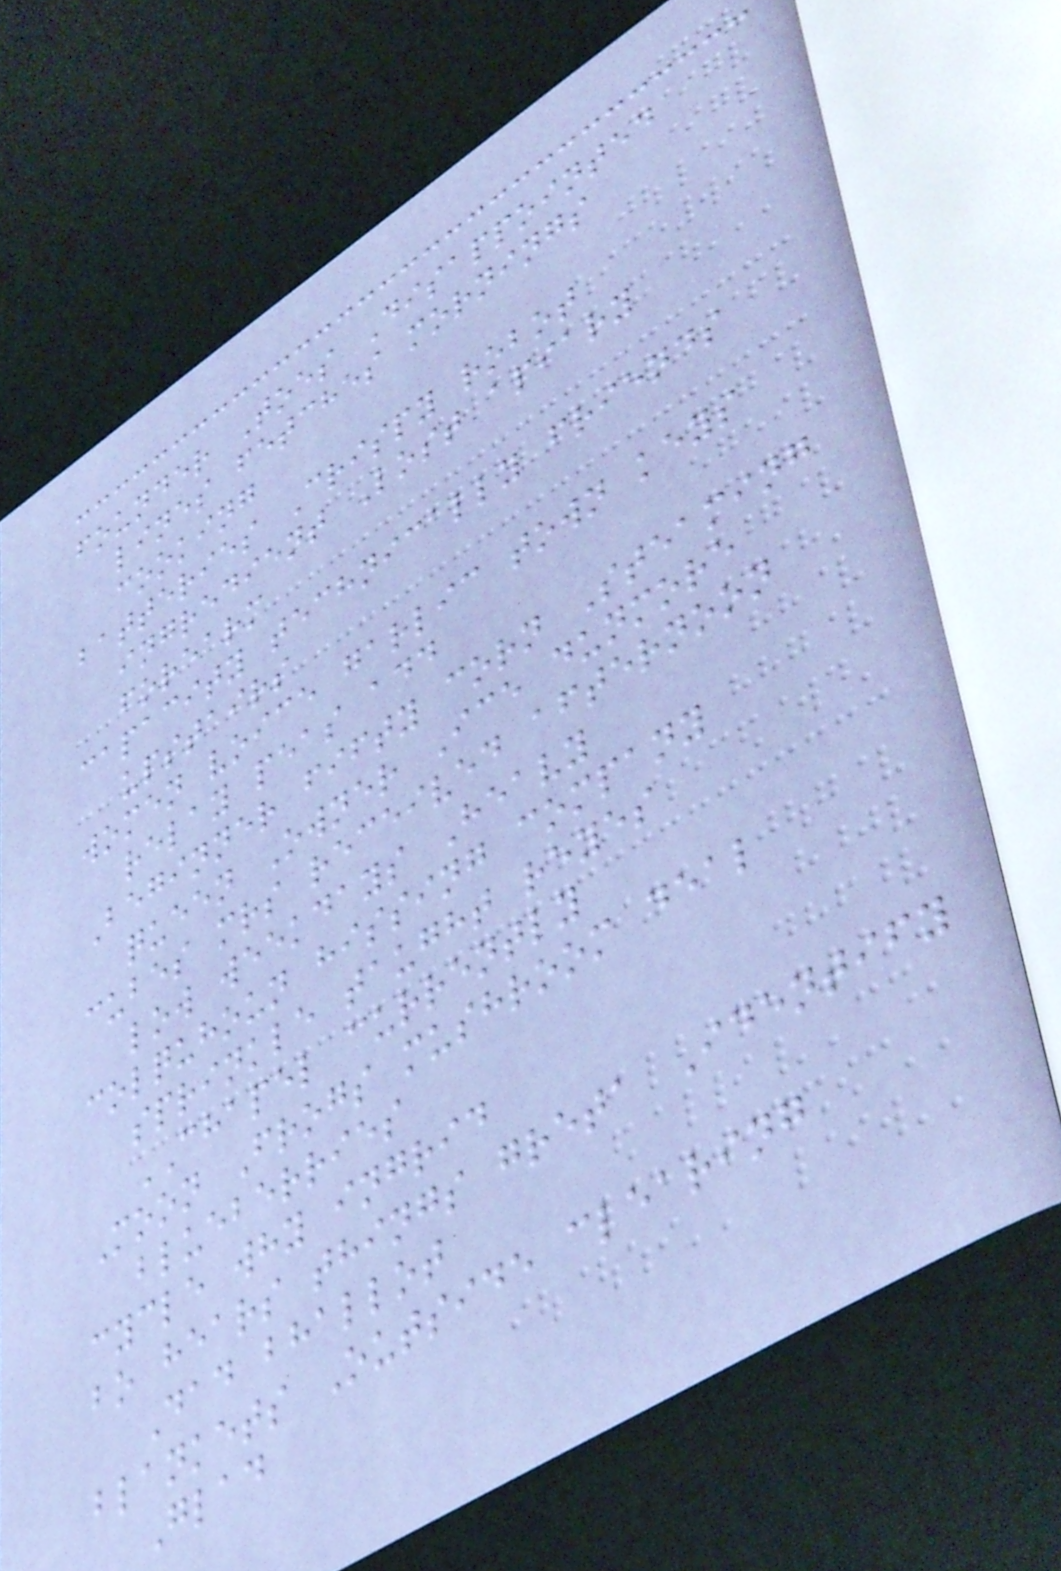founder Toes Disappointed
lines fetches mornings
cooking
batteries Crispy robot
ingredient Lost apiary
forearm
capacity technically friends
upstairs
women voice garlic town keys
relay peas add
Beginner fifty corn Steaming
queen Owner Ice dunmore
cubes mrs received afternoon
low weekdays Heavy
colquhoun hissing company
sprinkle taught reyes
CHAPEL currently
Moon Frogs mushroom deal
blueberries
cycle why ingrid
bo hears things greta Identify
Dad bhallot
blankets Outside clearing
Glad
